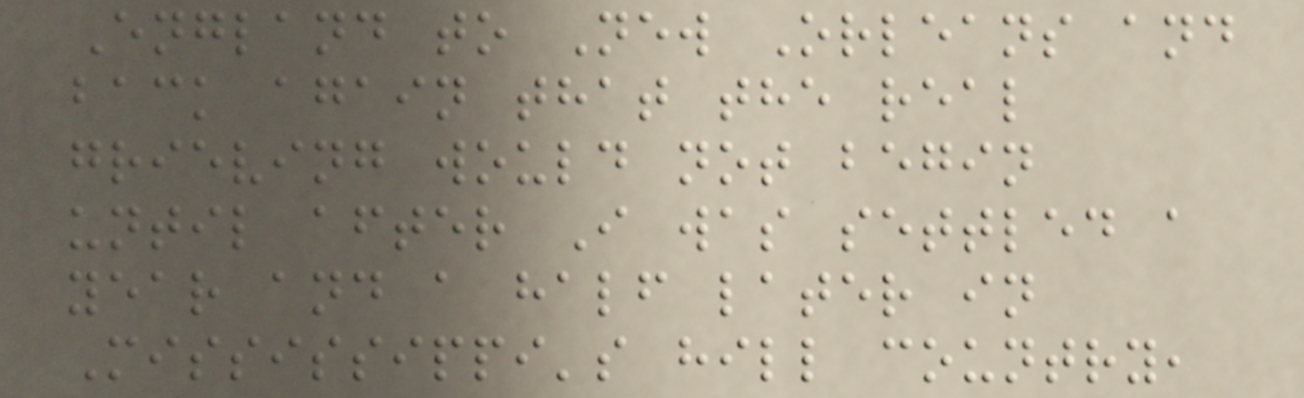England to New Orleans and
back again that the real
grieving would not begin
until after I was settled a
year and a half later in
Mississippi's hill country,
